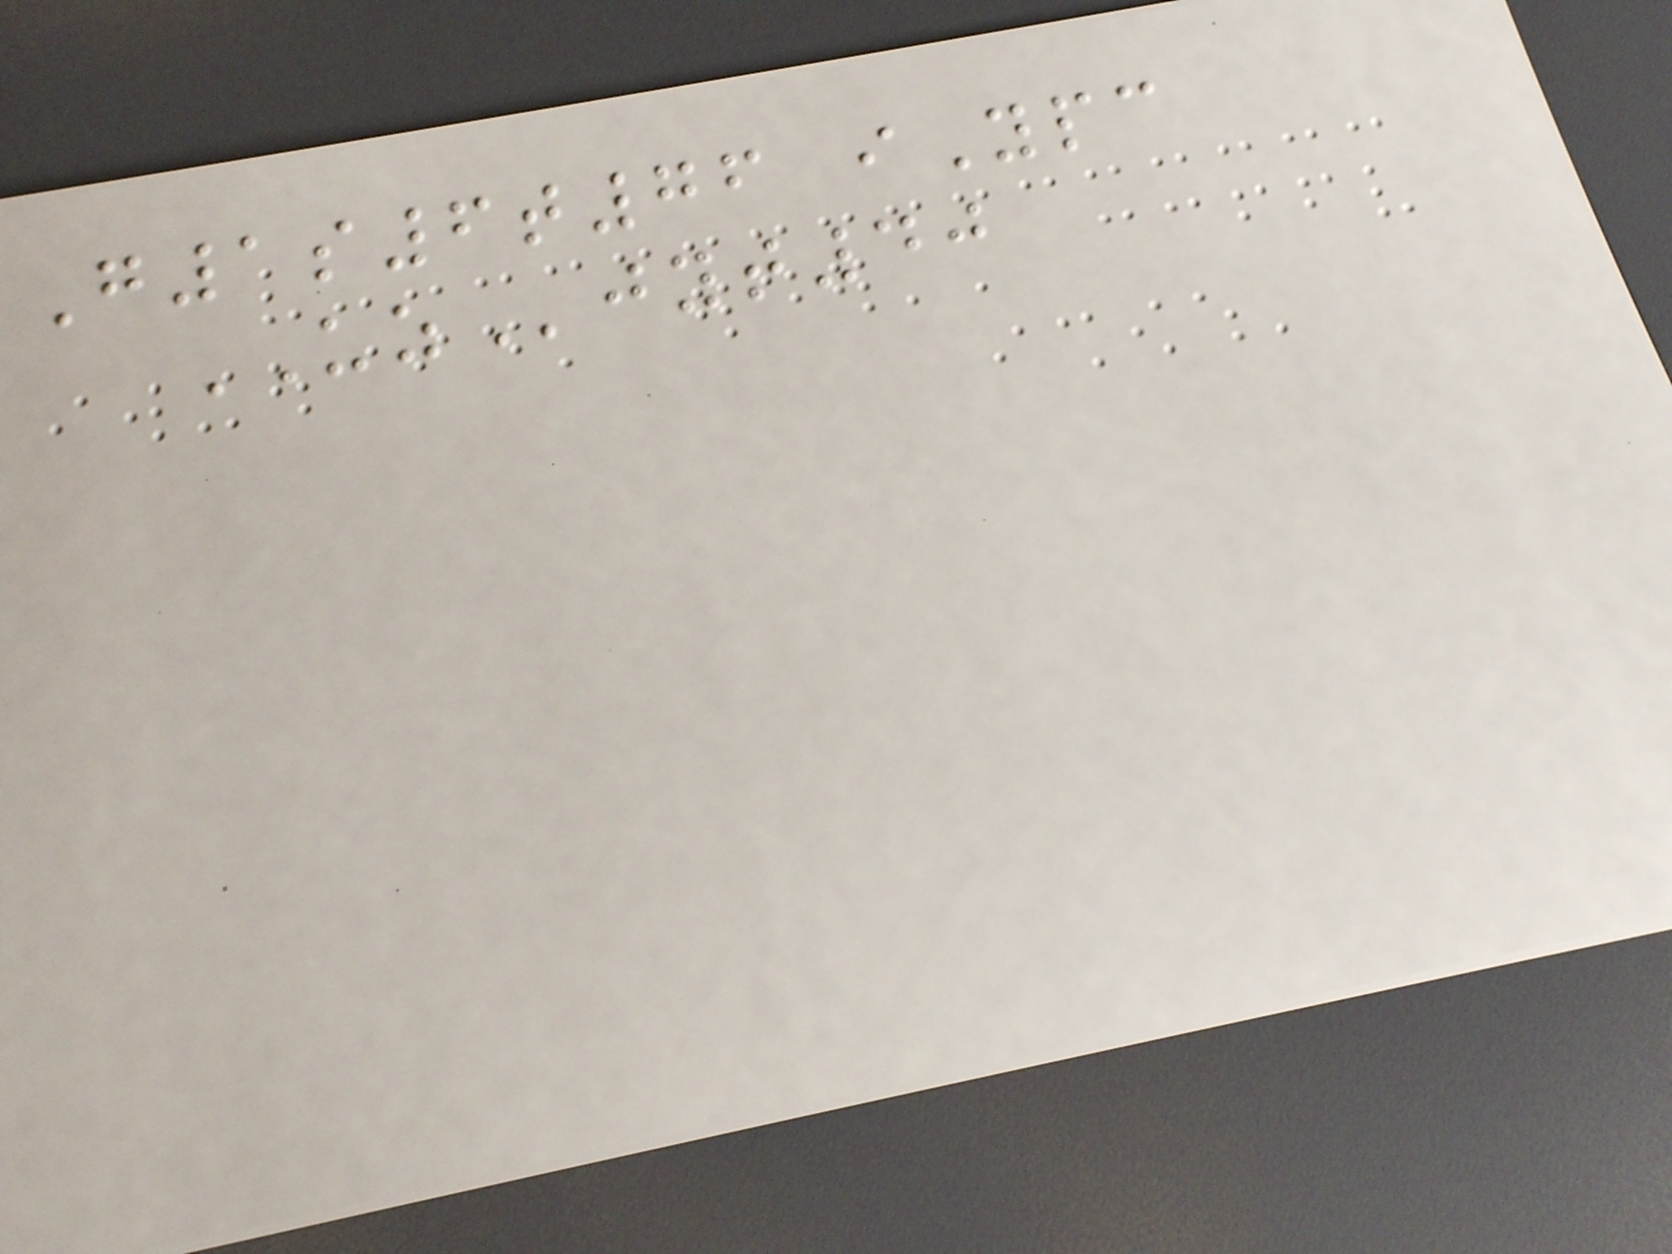G1s6t76 iYpc
UZjyt40
